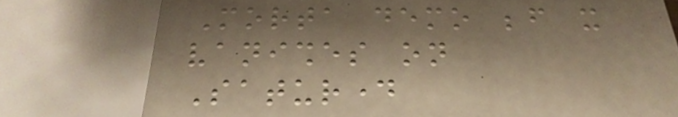Morta demo before it
vanishes on
Saturday
